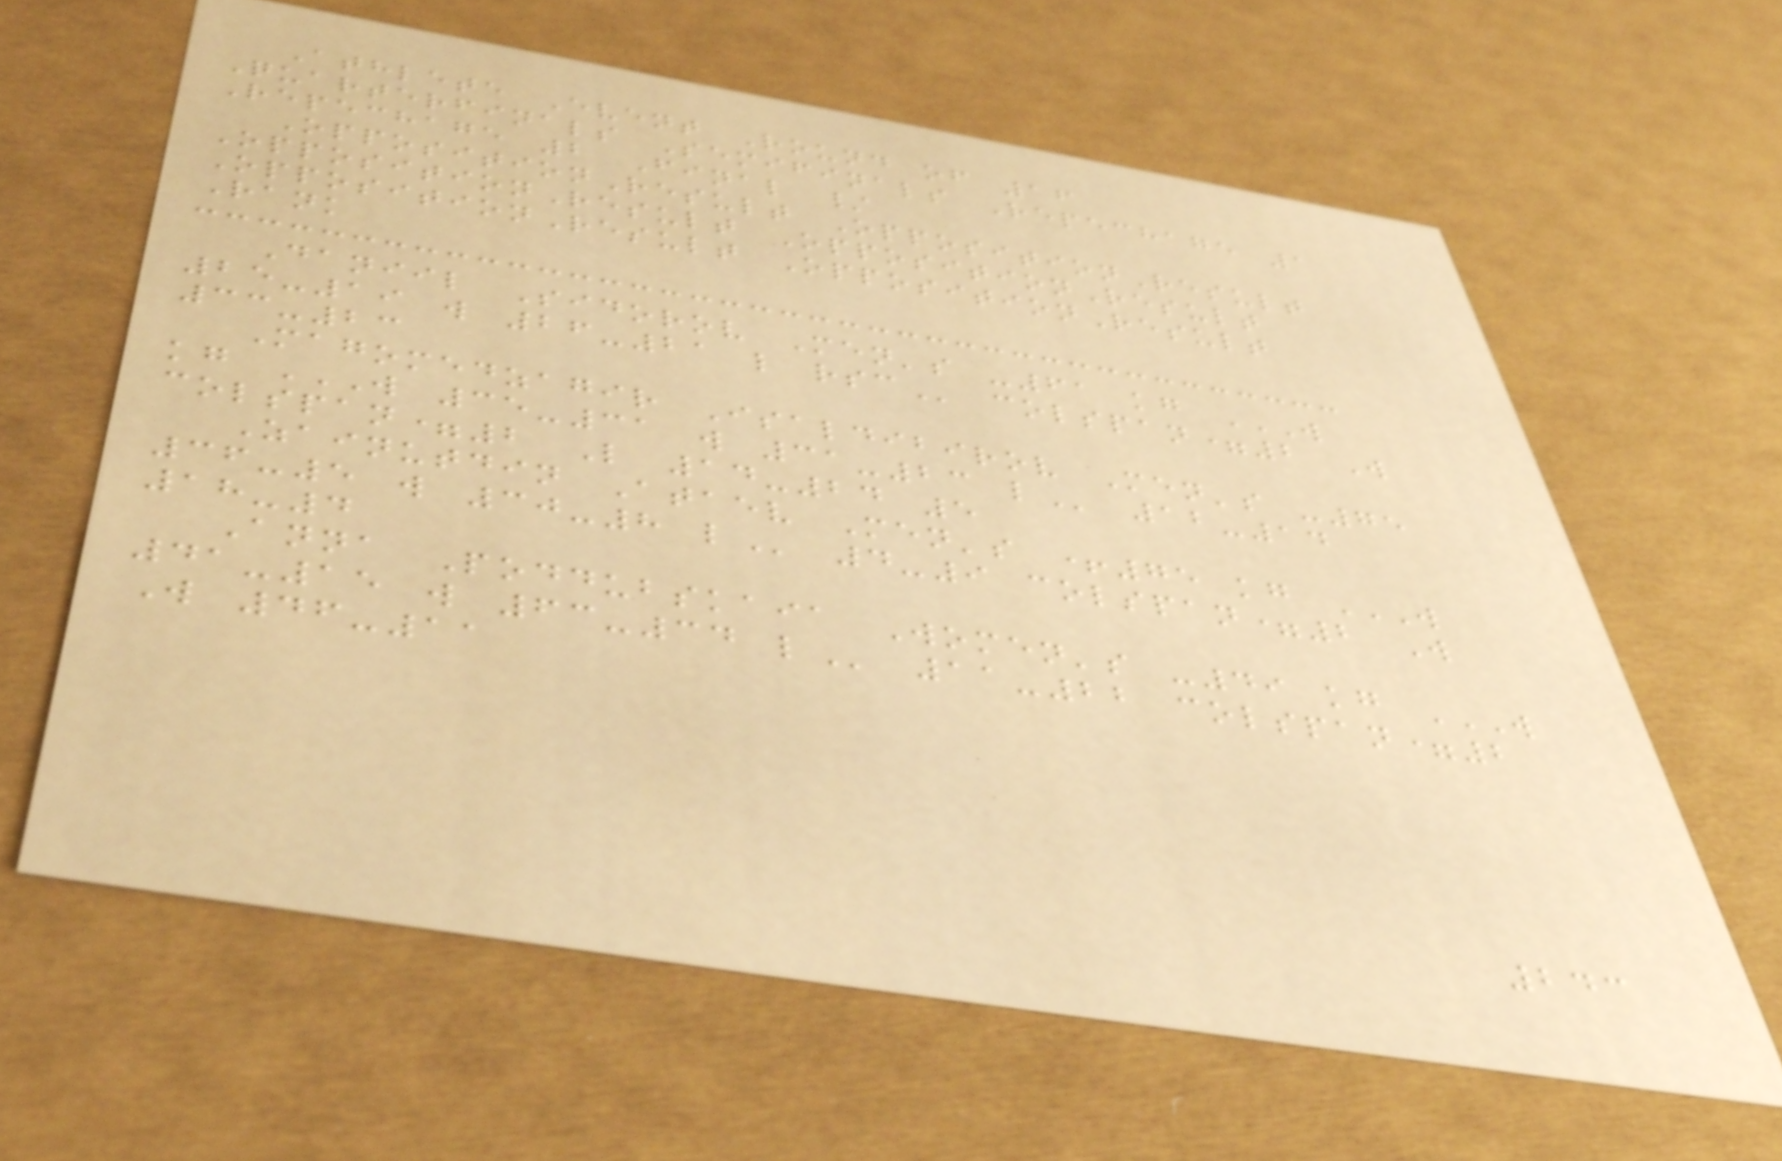Athlete Event Round of 16
Quarterfinals Semifinals Repechage 1
Repechage 2 Final /
OppositionResult OppositionResult
OppositionResult OppositionResult
OppositionResult OppositionResult
Rank
Daniil Sidorov Men's -61 kg W
25-19 W 26-21 L RSC colspan=2 W
33-23
Magomedzagir Isaldibirov Men's -75
kg W 35-31 W 31-23 L 12-14
colspan=2 L 14-24 5
Zainutdin Ataev Men's +75 kg W
36-5 W 30-8 L 4-9 colspan=2 W
18-4
Anna Poddubskaia Women's -49 kg W
41-15 W 63-34 L 11-22 colspan=2
W 46-11
243
